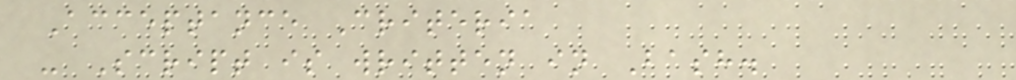Acceptance Criteria
- Script is written in Bash.
